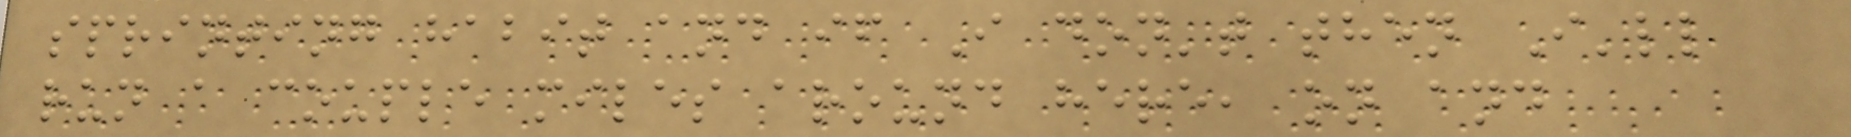sprinting habit and if I don't then I'll
run a couple miles around here, on and
